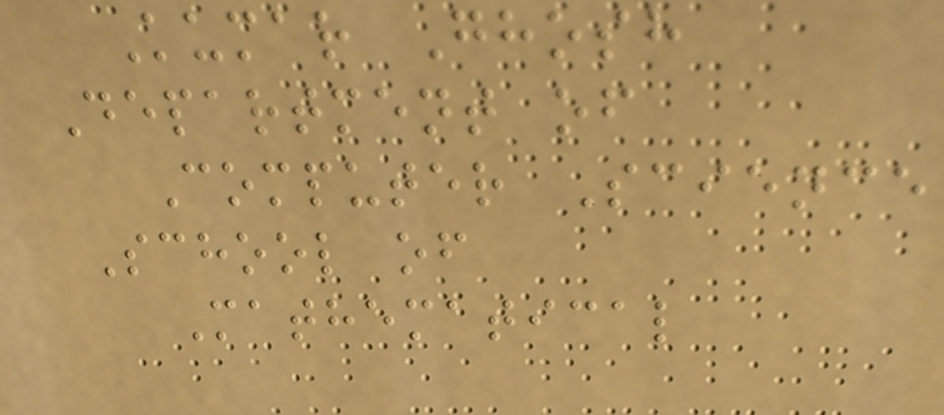Kumar Ghosh
Department of
Computer Science
School of
Mathematical
